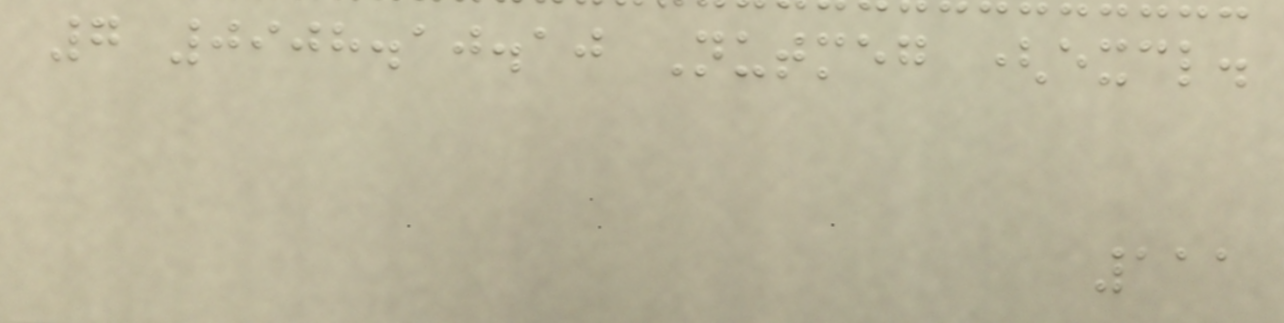7 0908.10.10 Nutmeg (excl.
111
